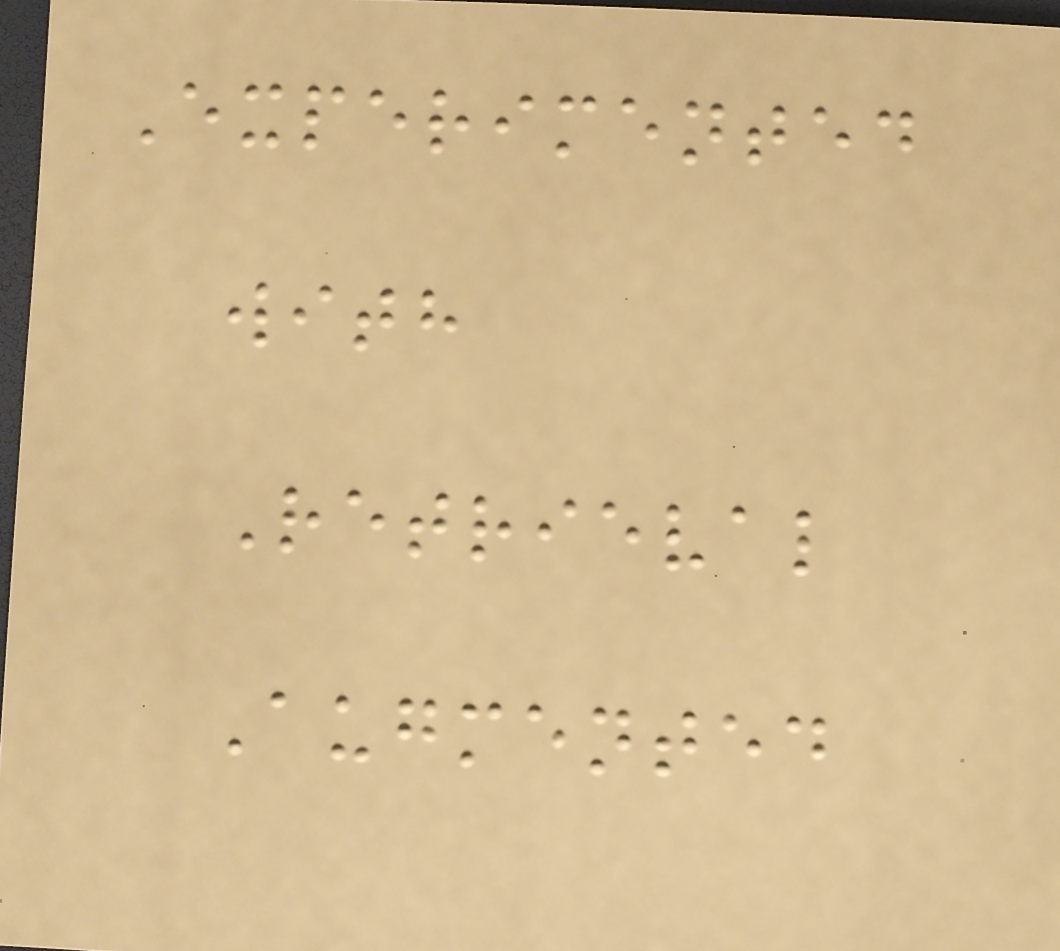Experimented
with
Retrieval
Augmented
